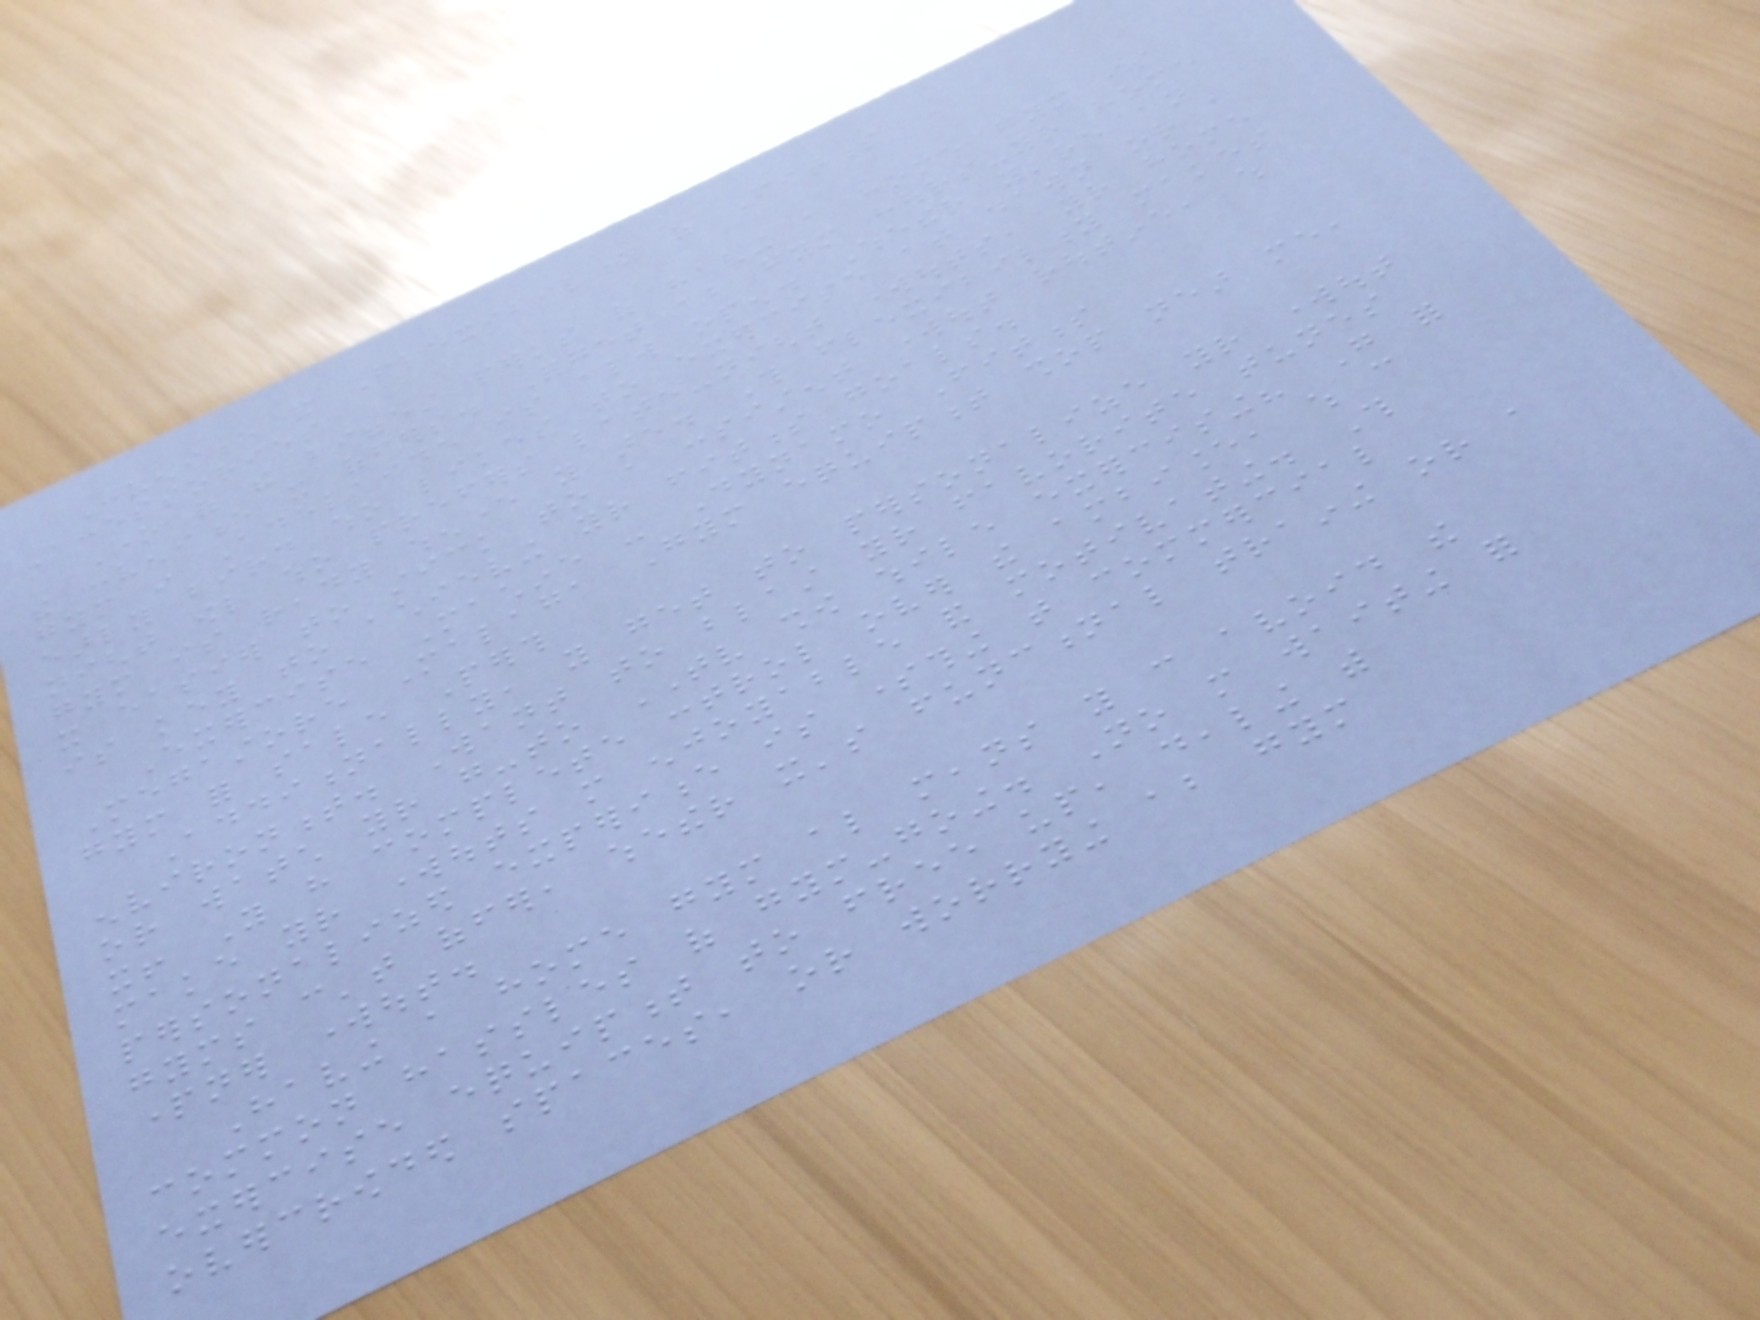Convenience and Flexibility of Fitness
Accessories
One of the biggest perks of having a home gym is
the convenience it offers. Forget about gym hours-your home
gym in Adelaide is always open. Whether you're an
early bird who likes to exercise at dawn or a
night owl who prefers late-night workouts, your home
gym is ready whenever you are. This flexibility makes
it easier to stick to a consistent workout routine, which
is key to achieving your fitness goals.
Exercise Machine - Dynamo Fitness
Megastore Malaga Gym equipment shop near me,
gym for sale Perth
Additionally, you get to personalize your workout
environment. Want to blast your favorite tunes
or watch your go-to TV show while exercising? Go for
it! You have complete control over the ambiance, which can
make your workouts more enjoyable and motivating. This
personalized experience is something that commercial
gyms can't offer, whether it's functional training or a
partner workout.
Having a home gym also means you can avoid the
common hassles of gym-going. No more waiting for
exercise equipment to free up, dealing with
overcrowded spaces, or worrying about gym
